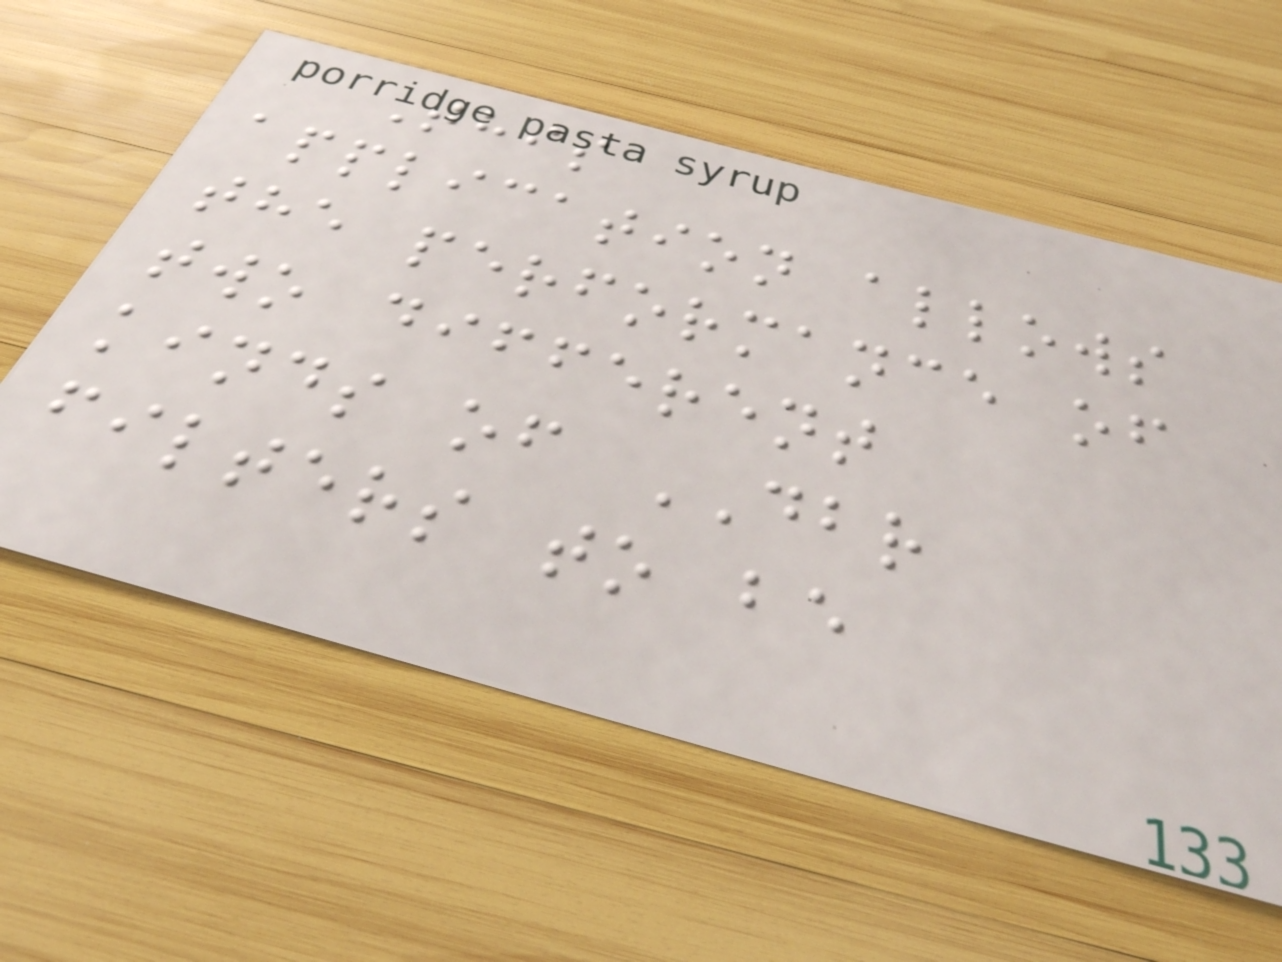This
application allows
the performance of
two different
kinds of DBR
filters to be
